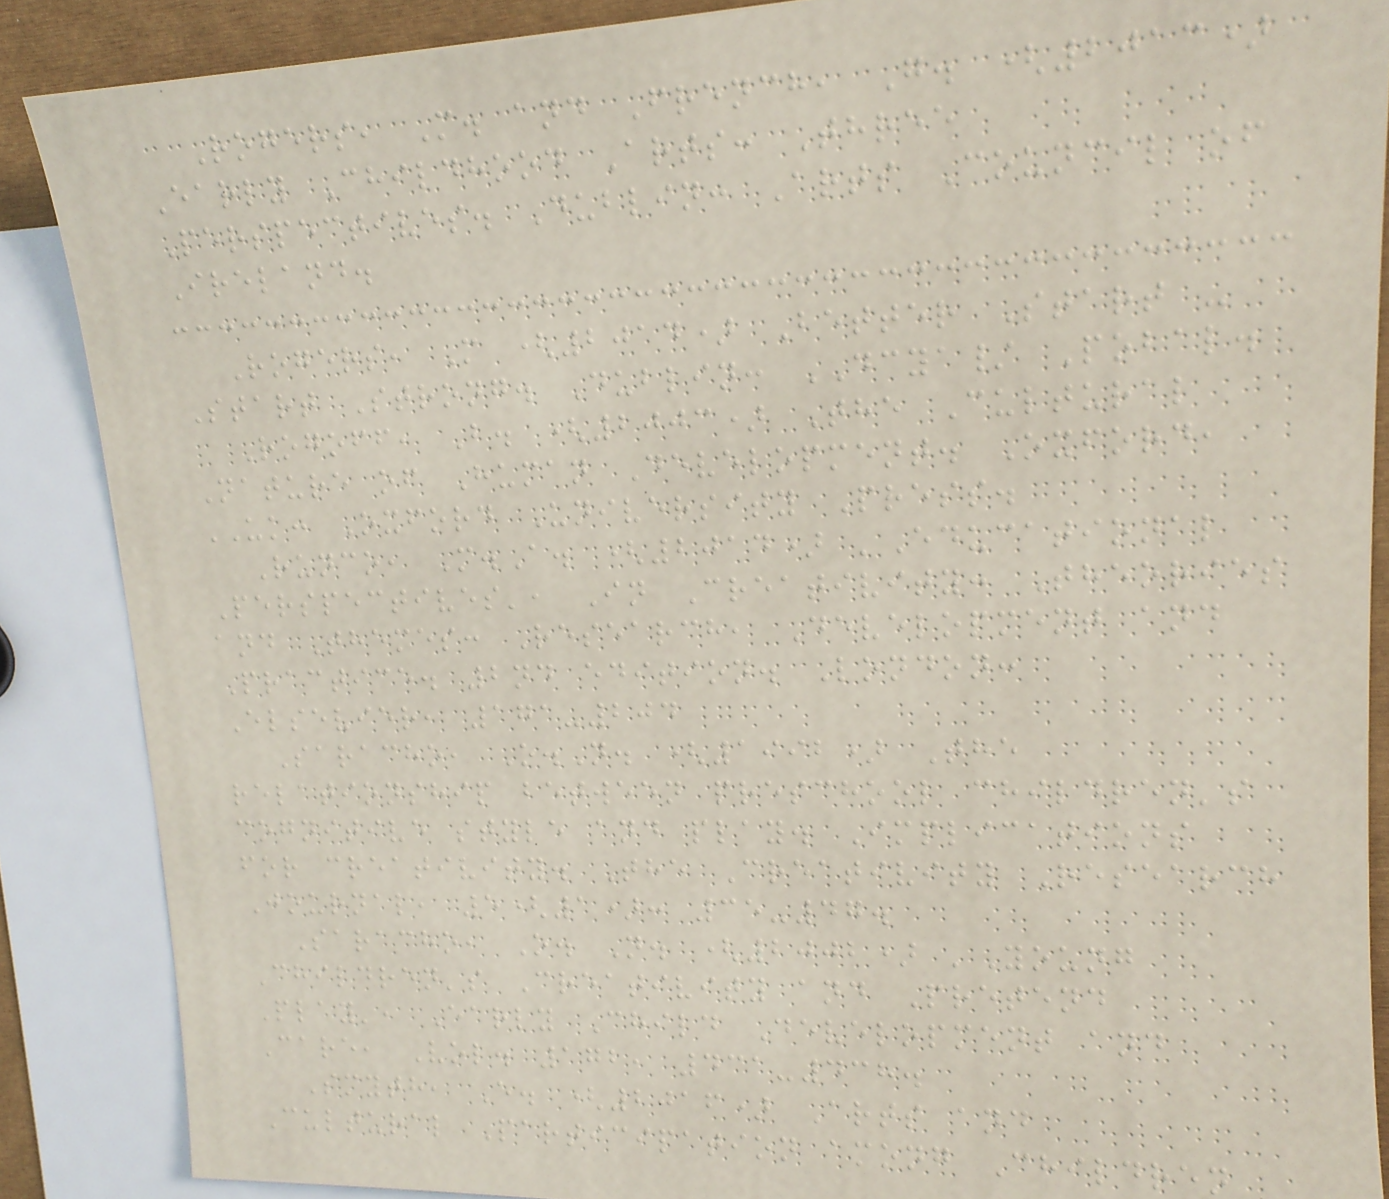Rogers, M. and French, G. (2013)
Early Childhood Arts: Three
Perspectives. Dublin: Arts Council of
Ireland.
Rogers, M (2014) Better Start -
Start Strong. Dublin: DCYA/ Pobal.
Rogoff, B. (2003) The Cultural
Nature of Human Development. Oxford,
UK: Oxford University Press.
Runco, M.A. (2014) 'Educational
Perspectives', In Creativity: Theories
and Themes: Research, Development and
Practice. 2nd edition. London:
Elsevier, 171-204
Saracho, O.N. (1992) The
relationship between preschool children's
cognitive style and play. Implications
for creativity. The Creativity Research
Journal, 5(1): 35-47.
Saracho, O. N. (2002) 'Young
Children's Creativity and Pretend
Play', Early Child Development and
Care, Vol. 172, 431-438.
Smyth, E. (2016) Arts and
Cultural Participation among Children
